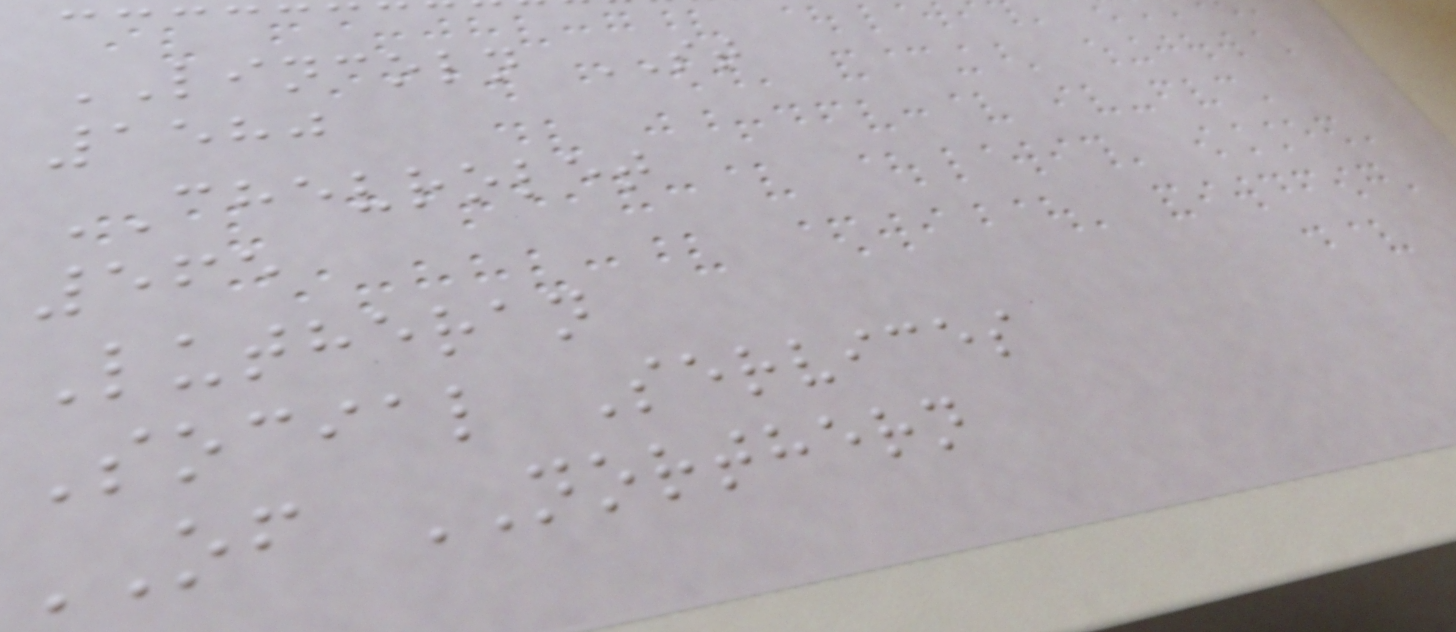LINCOLN ST
1580
CHEVROLET
565
Lutheran
Social Services
OF NORTHERN
